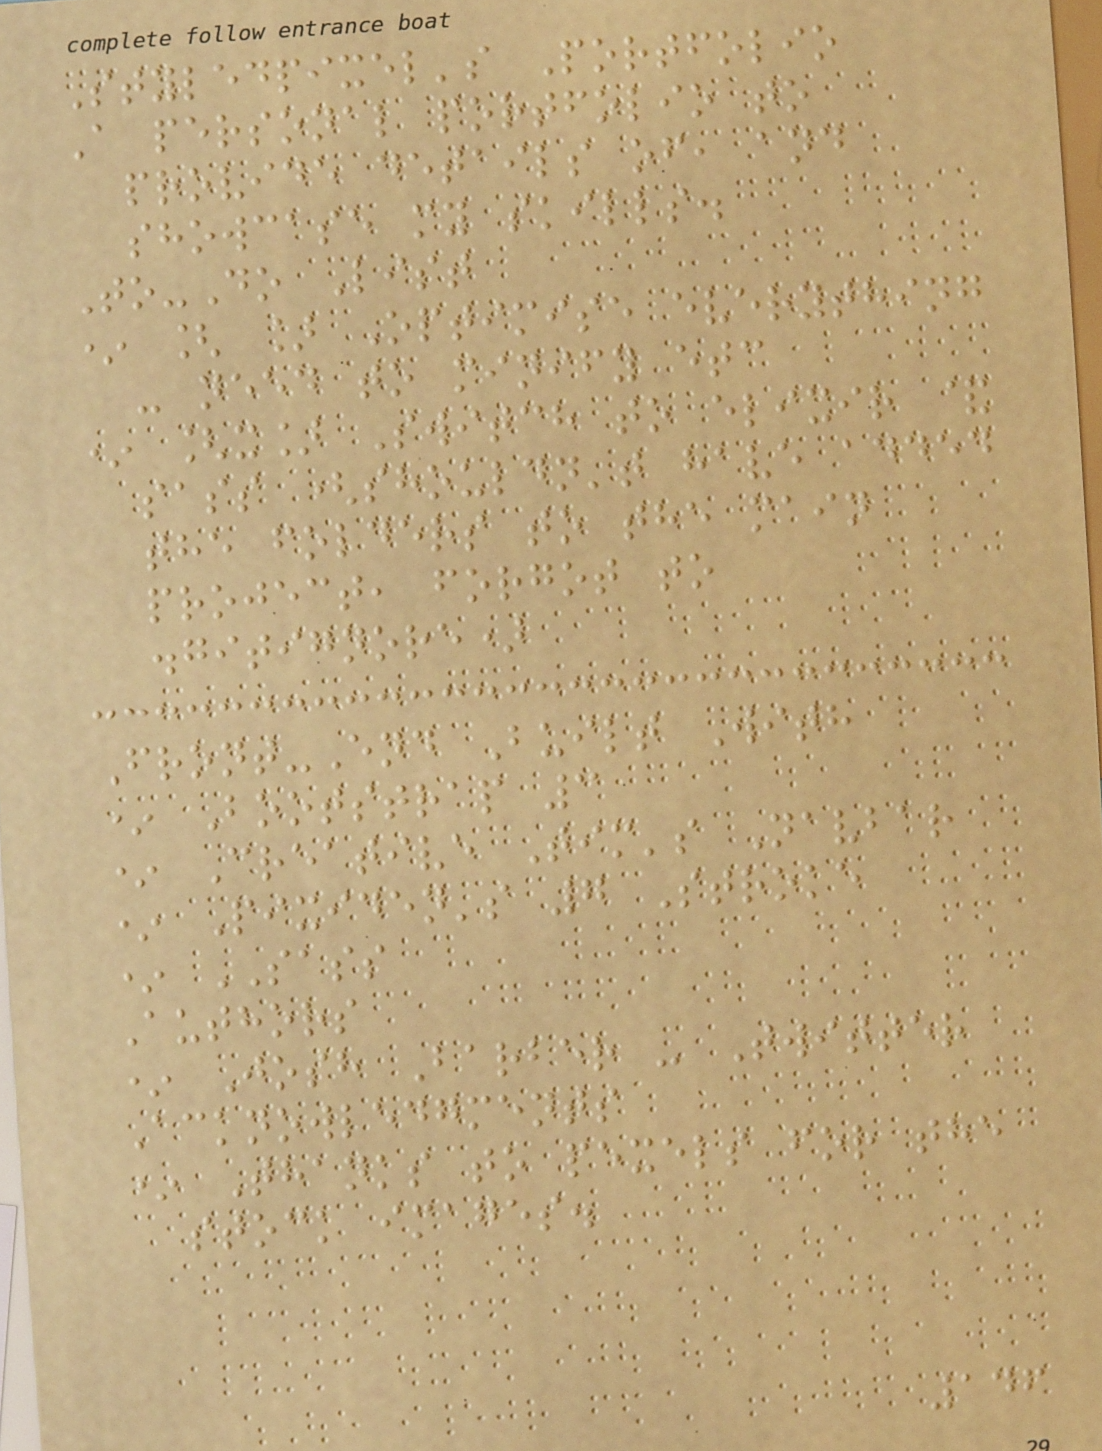Styledpixel's Portfolio
A personal portfolio to
provide details of, and
showcase my skills.
To-Do List
* [ ] Optimise everything
- need to minify etc
* [x] Switch to elixir &
sass (shouldn't have added
the folders to the main
project, forgot to
.gitignore)
Front-End Built With
* Bootstrap 3
* Creative Tim's Navbar
* Pixiden's 7 Stroke
* SASS
Authors
* Josh Barber - Twitter
Acknowledgments
* Thanks to pexels for the
stock images.
146
